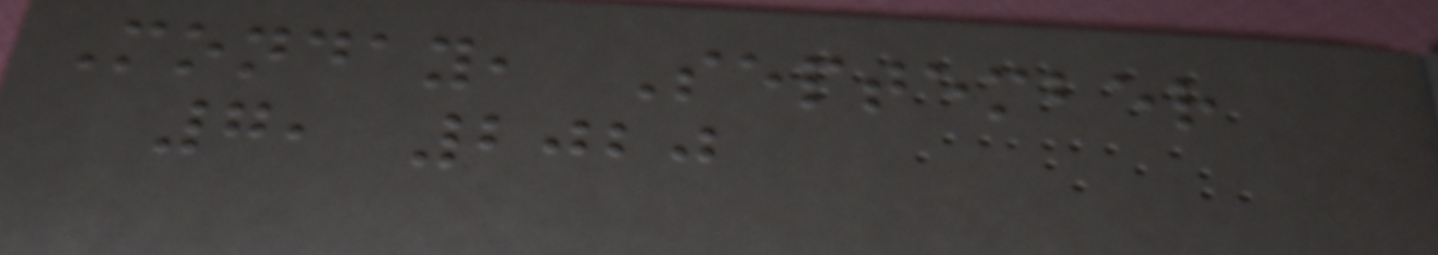Monday, September
7, 2020
